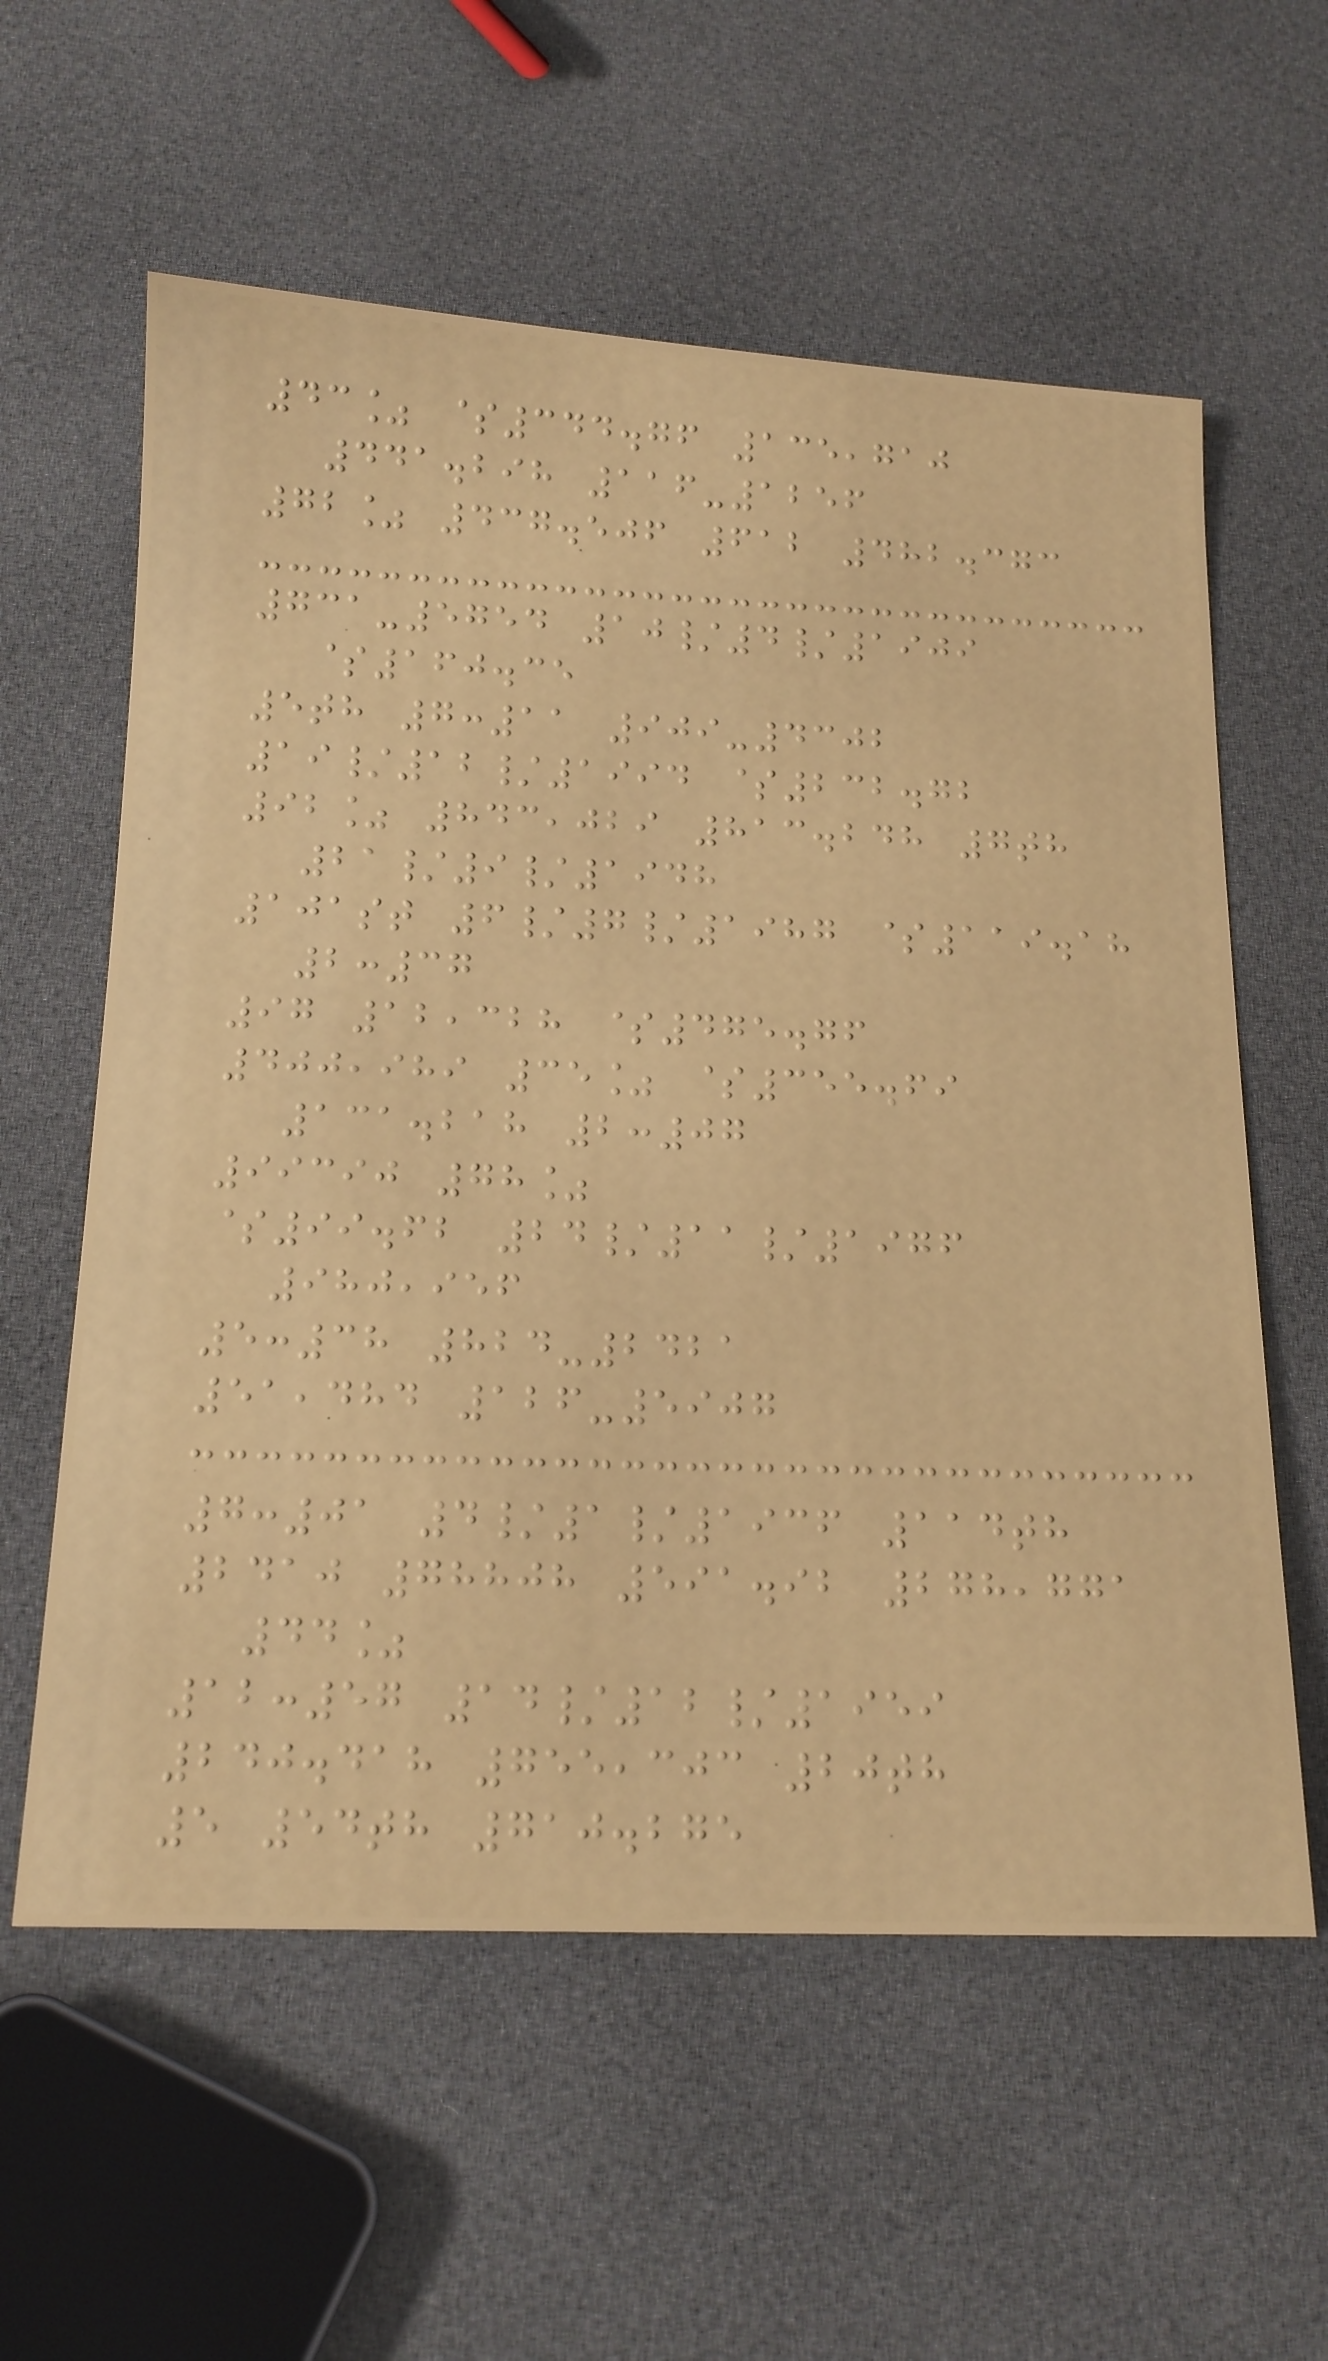43% $344.76 135,710
441.298 116-1256
72% 437.506 612 482.373
731-5754 10/4/1909
$160.35
5th 7:11 909-4302
19/12/1994 $232.72
92% 843,029 813.248 7th
21/9/1948
101st 6/7/1987 $119.18
2:37
97 12,328 $475.76
400,989 35% $355.69
131.218 2:07
99390 78%
$99.62 24/11/1976
980,956
5:38 824-2421
51,484 126-5907
7:01 4/1/1936 114th
2410 78808 591.92 278,771
44%
12:57 14/12/1959
240.418 755,303 20th
5 54th 710.275
